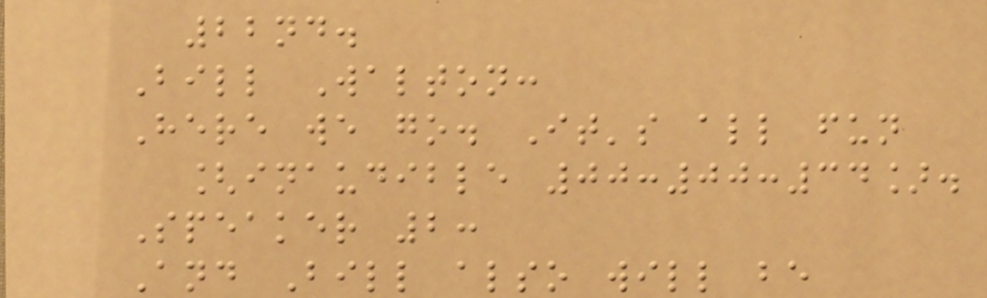22nd.
Bill Walton:
Here we go. It's all fun
[inaudible 00:00:34].
Speaker 2:
And Bill also will be
